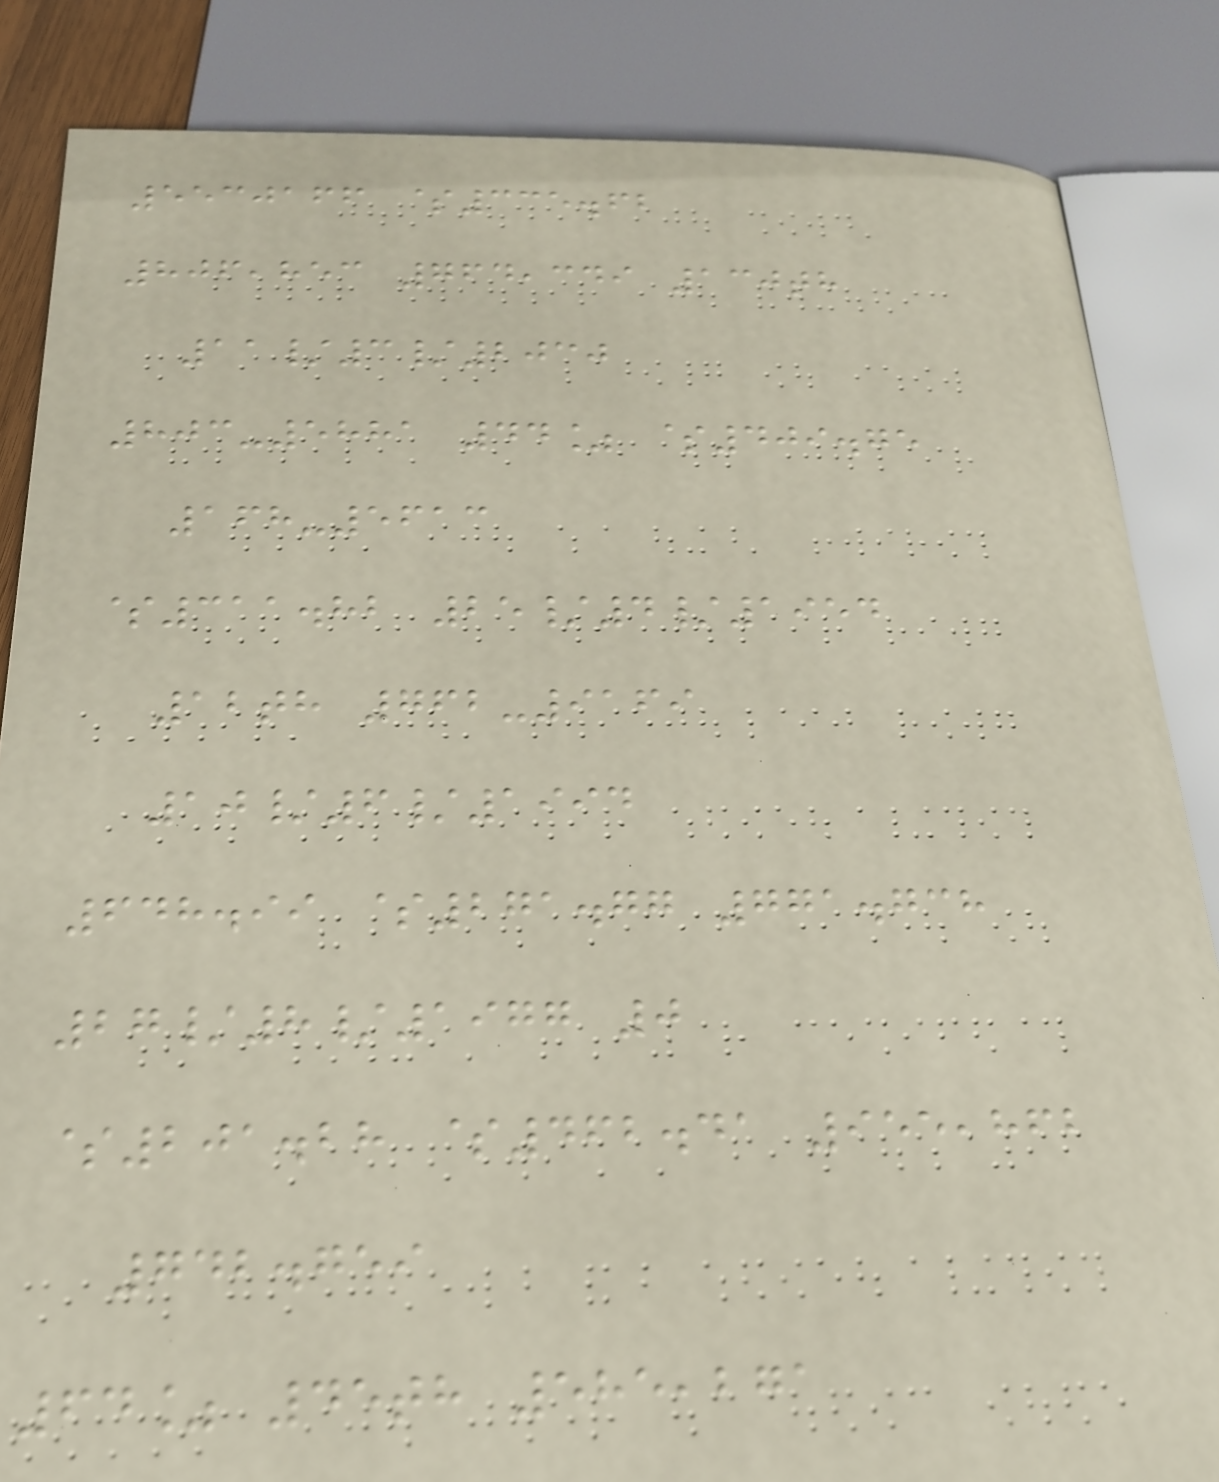5530166 $335.62
806,853 764,349 130th
11/3/2030
803-5881 44% $409.75
168-5613
$311.82 25/4/1954
12th 762-9169
10/6/1994
648.99 $271.77 771.738
27/8/1977 0
$201.28 $462.41 955,862
742.759
64% 45th 585,271
